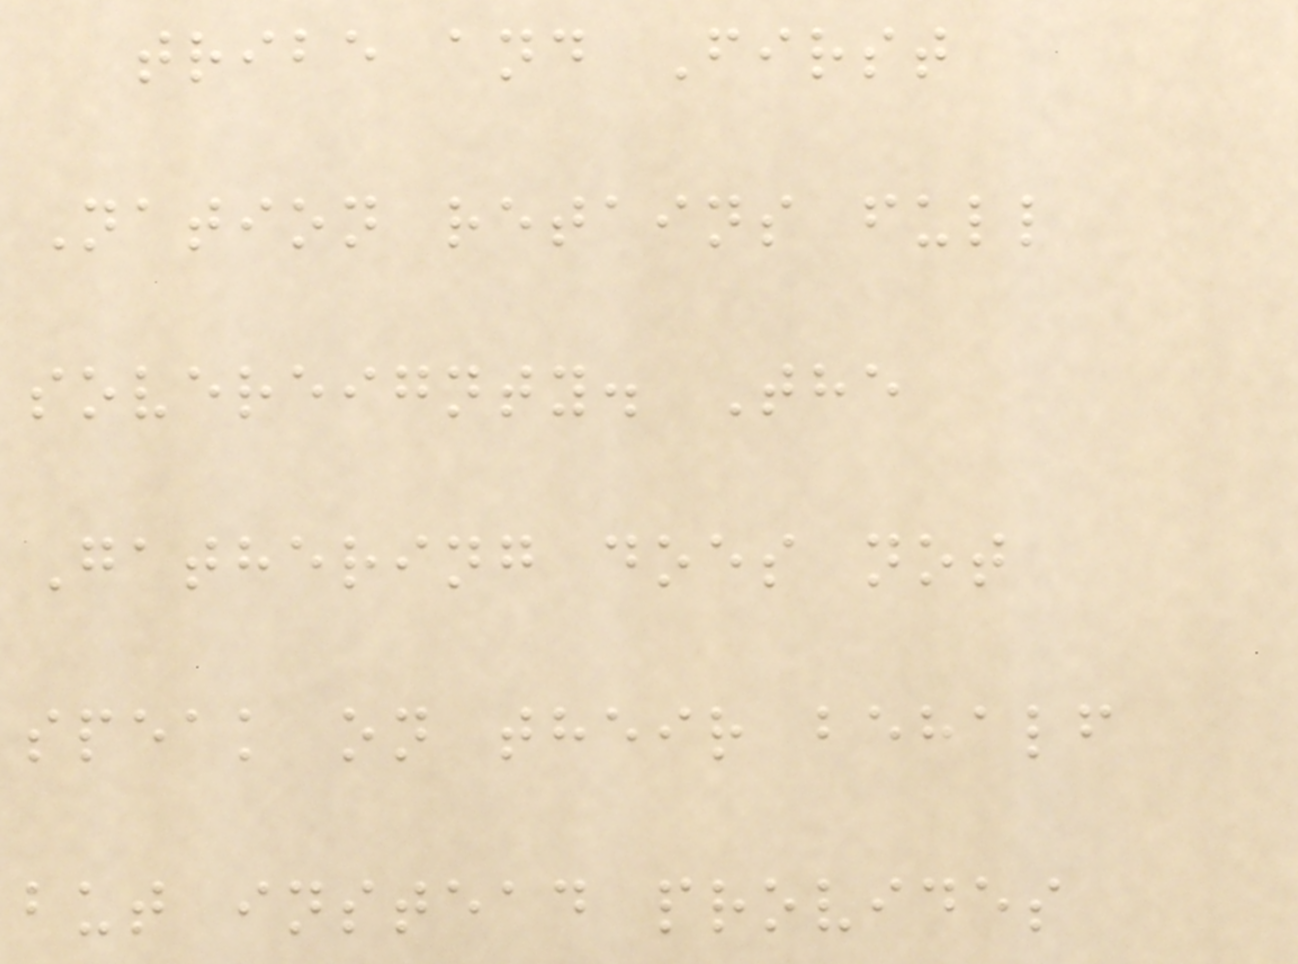tribe and First
Nation retains full
sovereignty. The
Gathering does not
speak on their behalf
but instead provides
